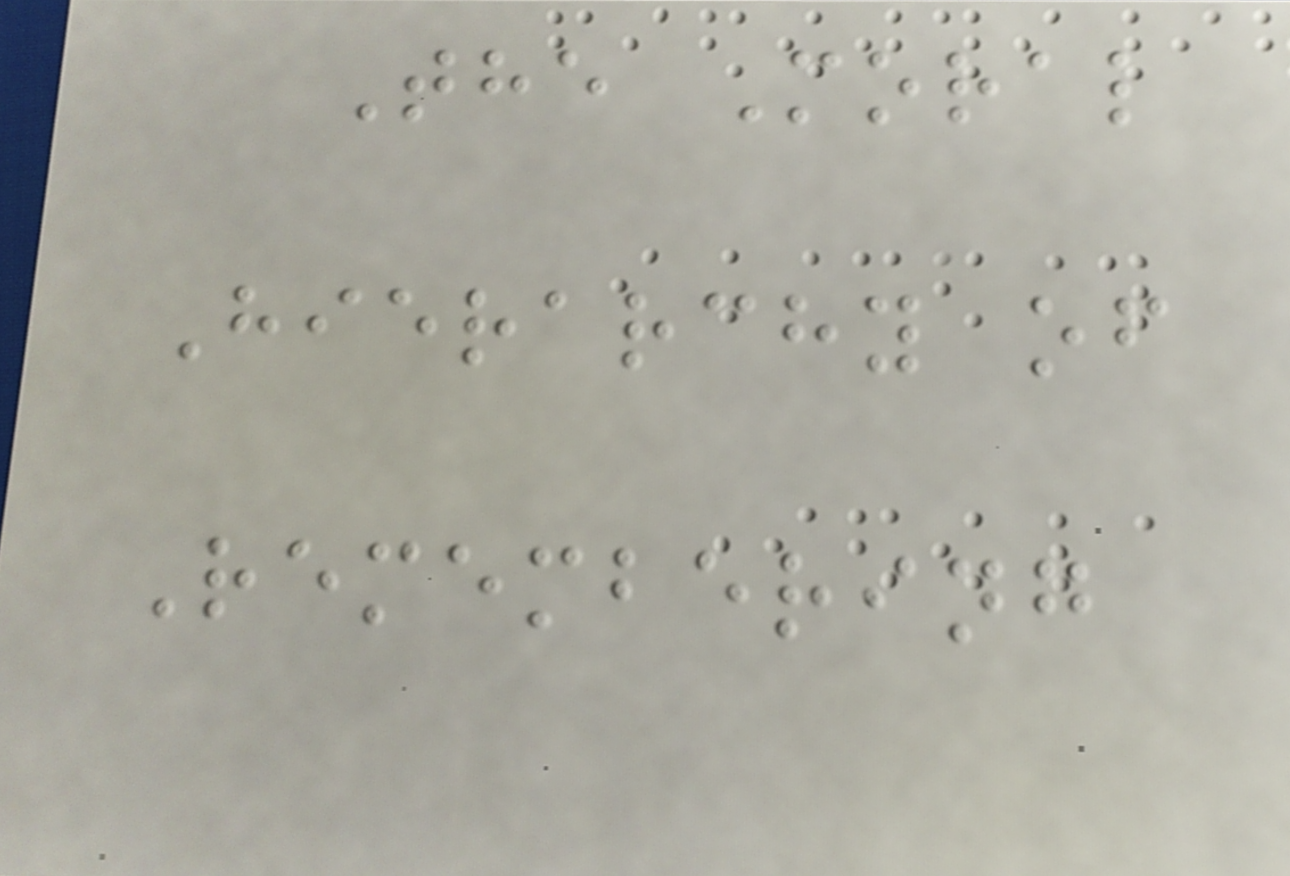The Moral
Hierarchy of
Remembering
